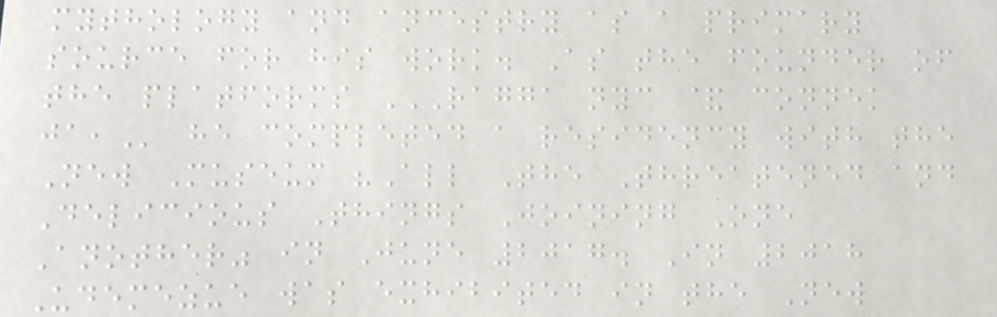mythology and ancestry as a primary
source for his work. As the founder of
the platforms RAGGA NYC & CONNEK
JA, he completed a residency with the
New Museum "All The Threatened and
Delicious Things Joining One
Another" in June 2017. In 2018
Udemezue was exhibited in the New
